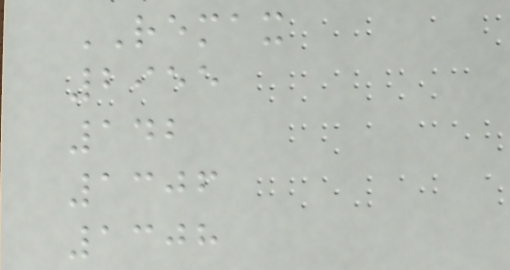REMAX
2955
142
1306
1308
